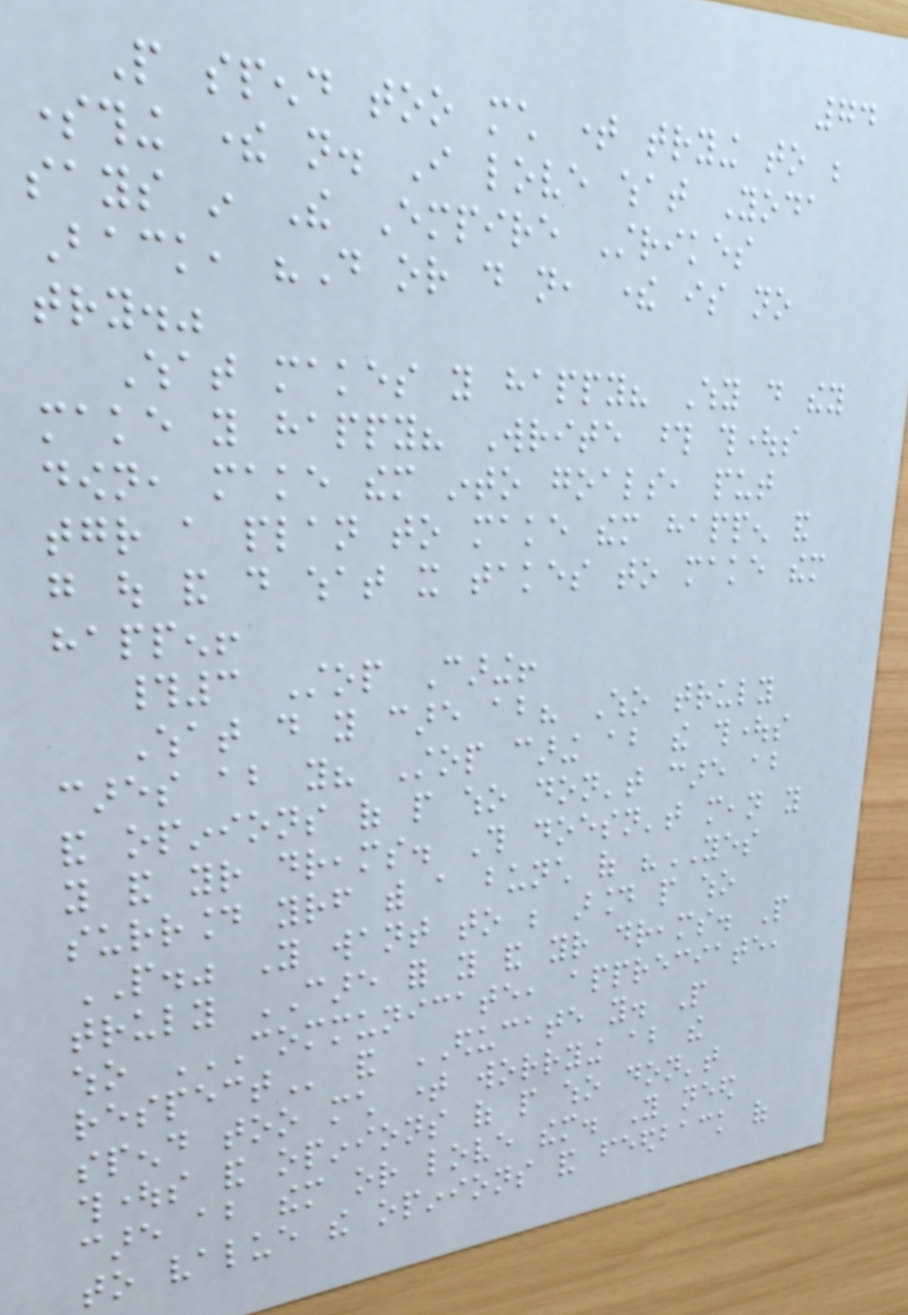74
People spend too much time trying to be
something there not. I love what Yoda
says in The Empire Strikes
Back, "Do or do not, there is no
try."
What makes you happy? Why do they
make you happy? Write those thoughts
down, make them into goals, put
together a plan to make them happen and
go out and do what it takes to make them
happen!
#3 Stop Caring!
What do you care about? Who truly
cares about you? Stop caring about the thoughts
and opinions of people who don't care about
you and your dreams. This doesn't mean you
surround yourself with a bunch of "YES
PEOPLE." You want to be around people who
truly CARE for you and your dreams. People
who COMMUNICATE, APPRECIATE,
RESPECT and EDUCATE you. People
spend too much time worrying about the
thoughts and opinions of people who don't
care about them or love them. You need
to value the opinions and feedback of
